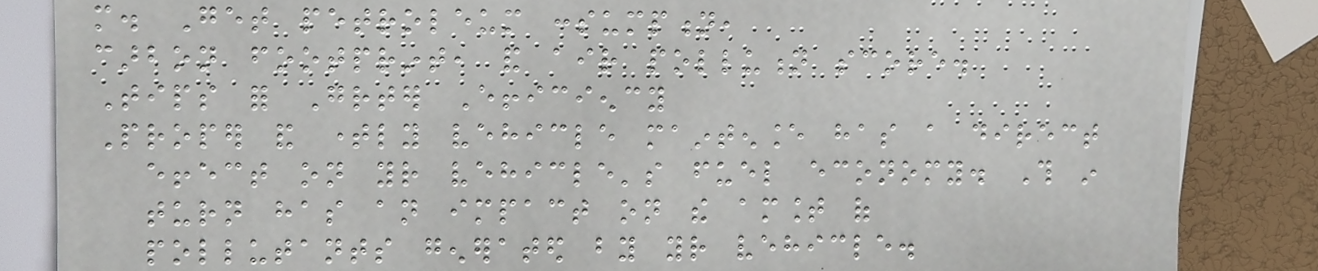more. Get petroleum consumption,
carbon footprint, and air pollution score.
Tips for Greater Efficiency
Proper and timely vehicle maintenance has a direct
effect on your vehicle's fuel economy. This in
turn has an impact on the amount of
pollutants generated by your vehicle.
